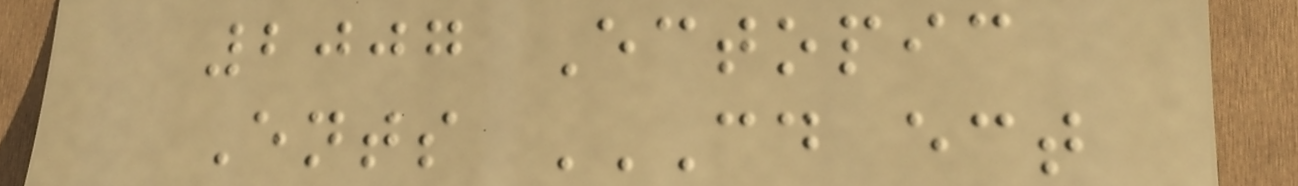2007 Ectopic
Ents CD ECT
